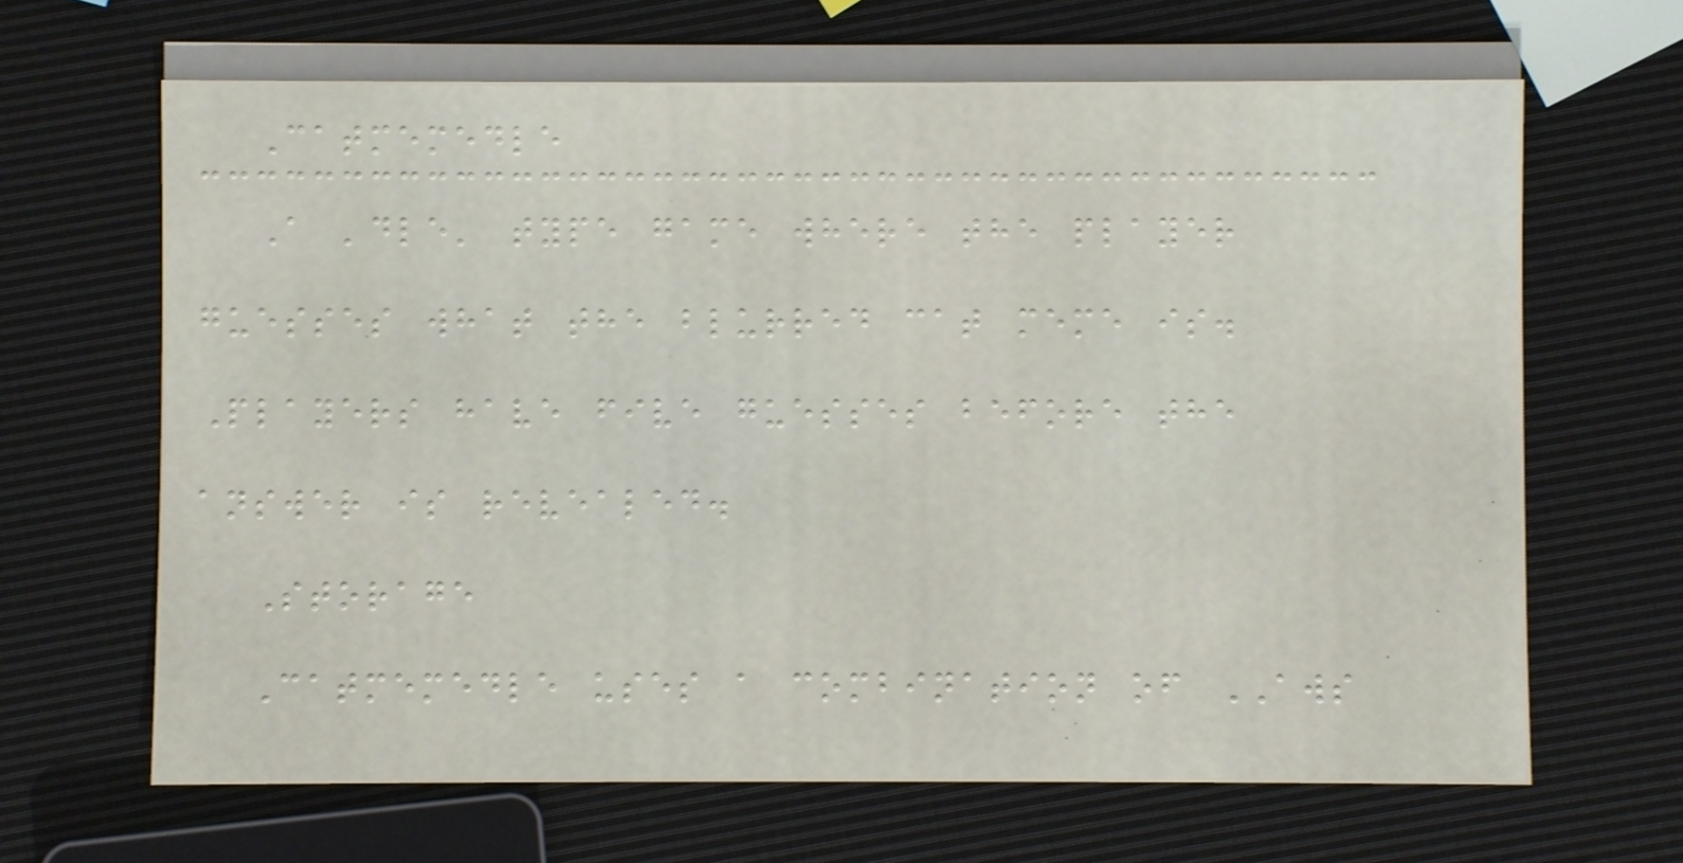Catmemedle
A 'dle' type game where the player
guesses what the blurred cat meme is.
Players have five guesses before the
answer is revealed.
Storage
Catmemedle uses a combination of AWS
